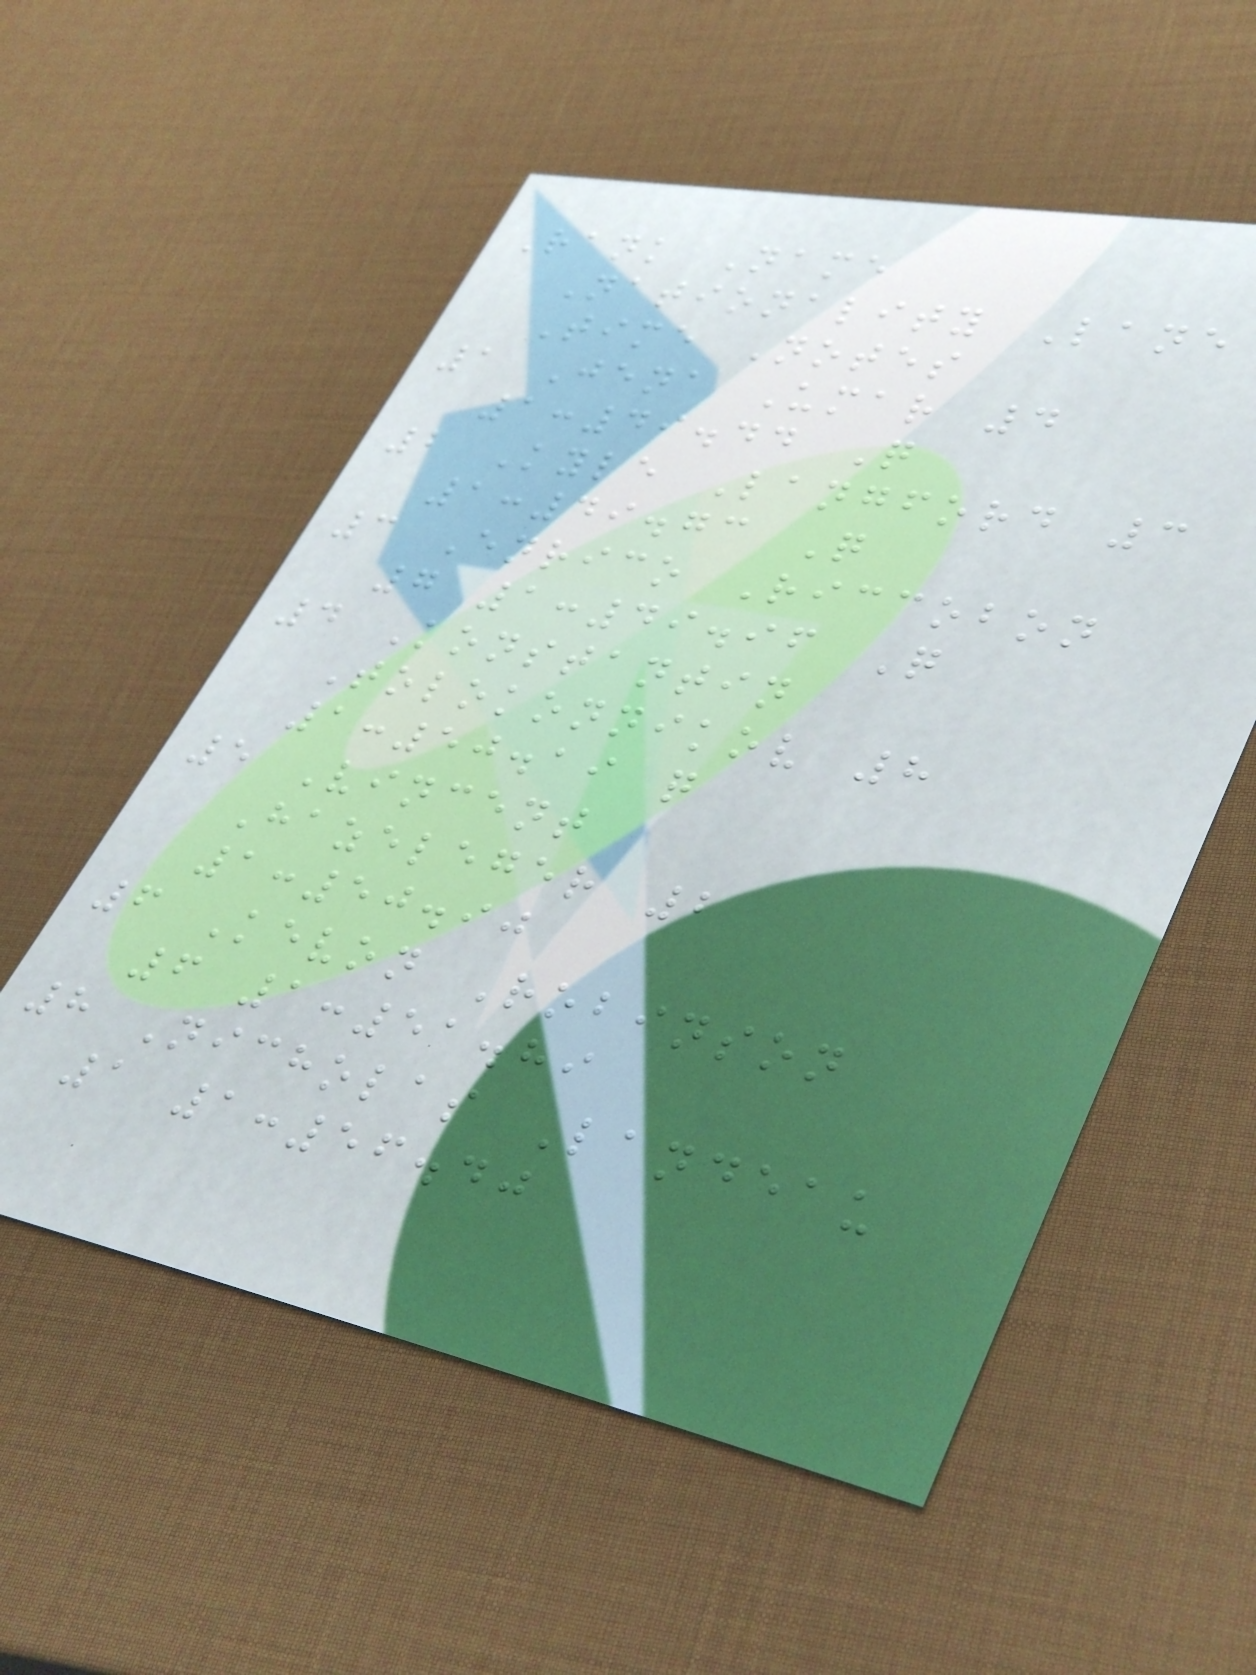Rank Name
Nationality Lane
Time Notes
1 Jena Umar 4
1:49.44 Q
2 Kyle Langford 3
1:49.73 Q
3 Enrico Riccobon
7 1:49.96 Q
4 Konstantin
Tolokonnikov 8
1:50.19 q
5 Vincent
Hazeleger 2
1:50.90
6 Kevon Robinson
6 1:51.89
8 Nicholas Landeau
1 1:56.40
